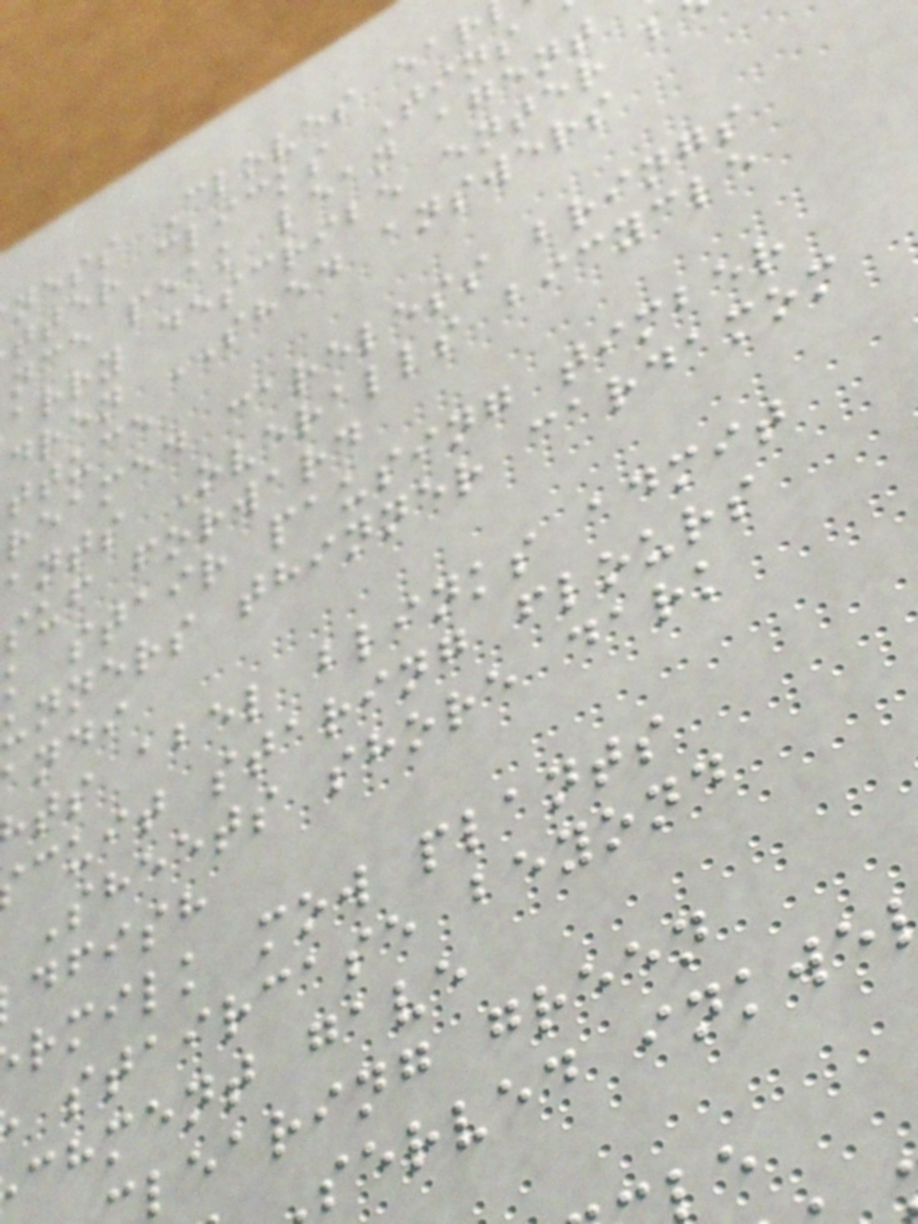ness Cloves ear
tter clicks Tins
nce peak lean agent
arry describe enter b
dren SHED answers
ttuce
reamed careless brings
ants Overalls bicycle
suf forward
k stair pausing timber
unners thinner cardamom
andi
ts abel blinks admit
cuit staring flours
Sheets shore dark
dfish
rmilk mow plants
staircase beyond
chment gave
learing green
served inkwe
